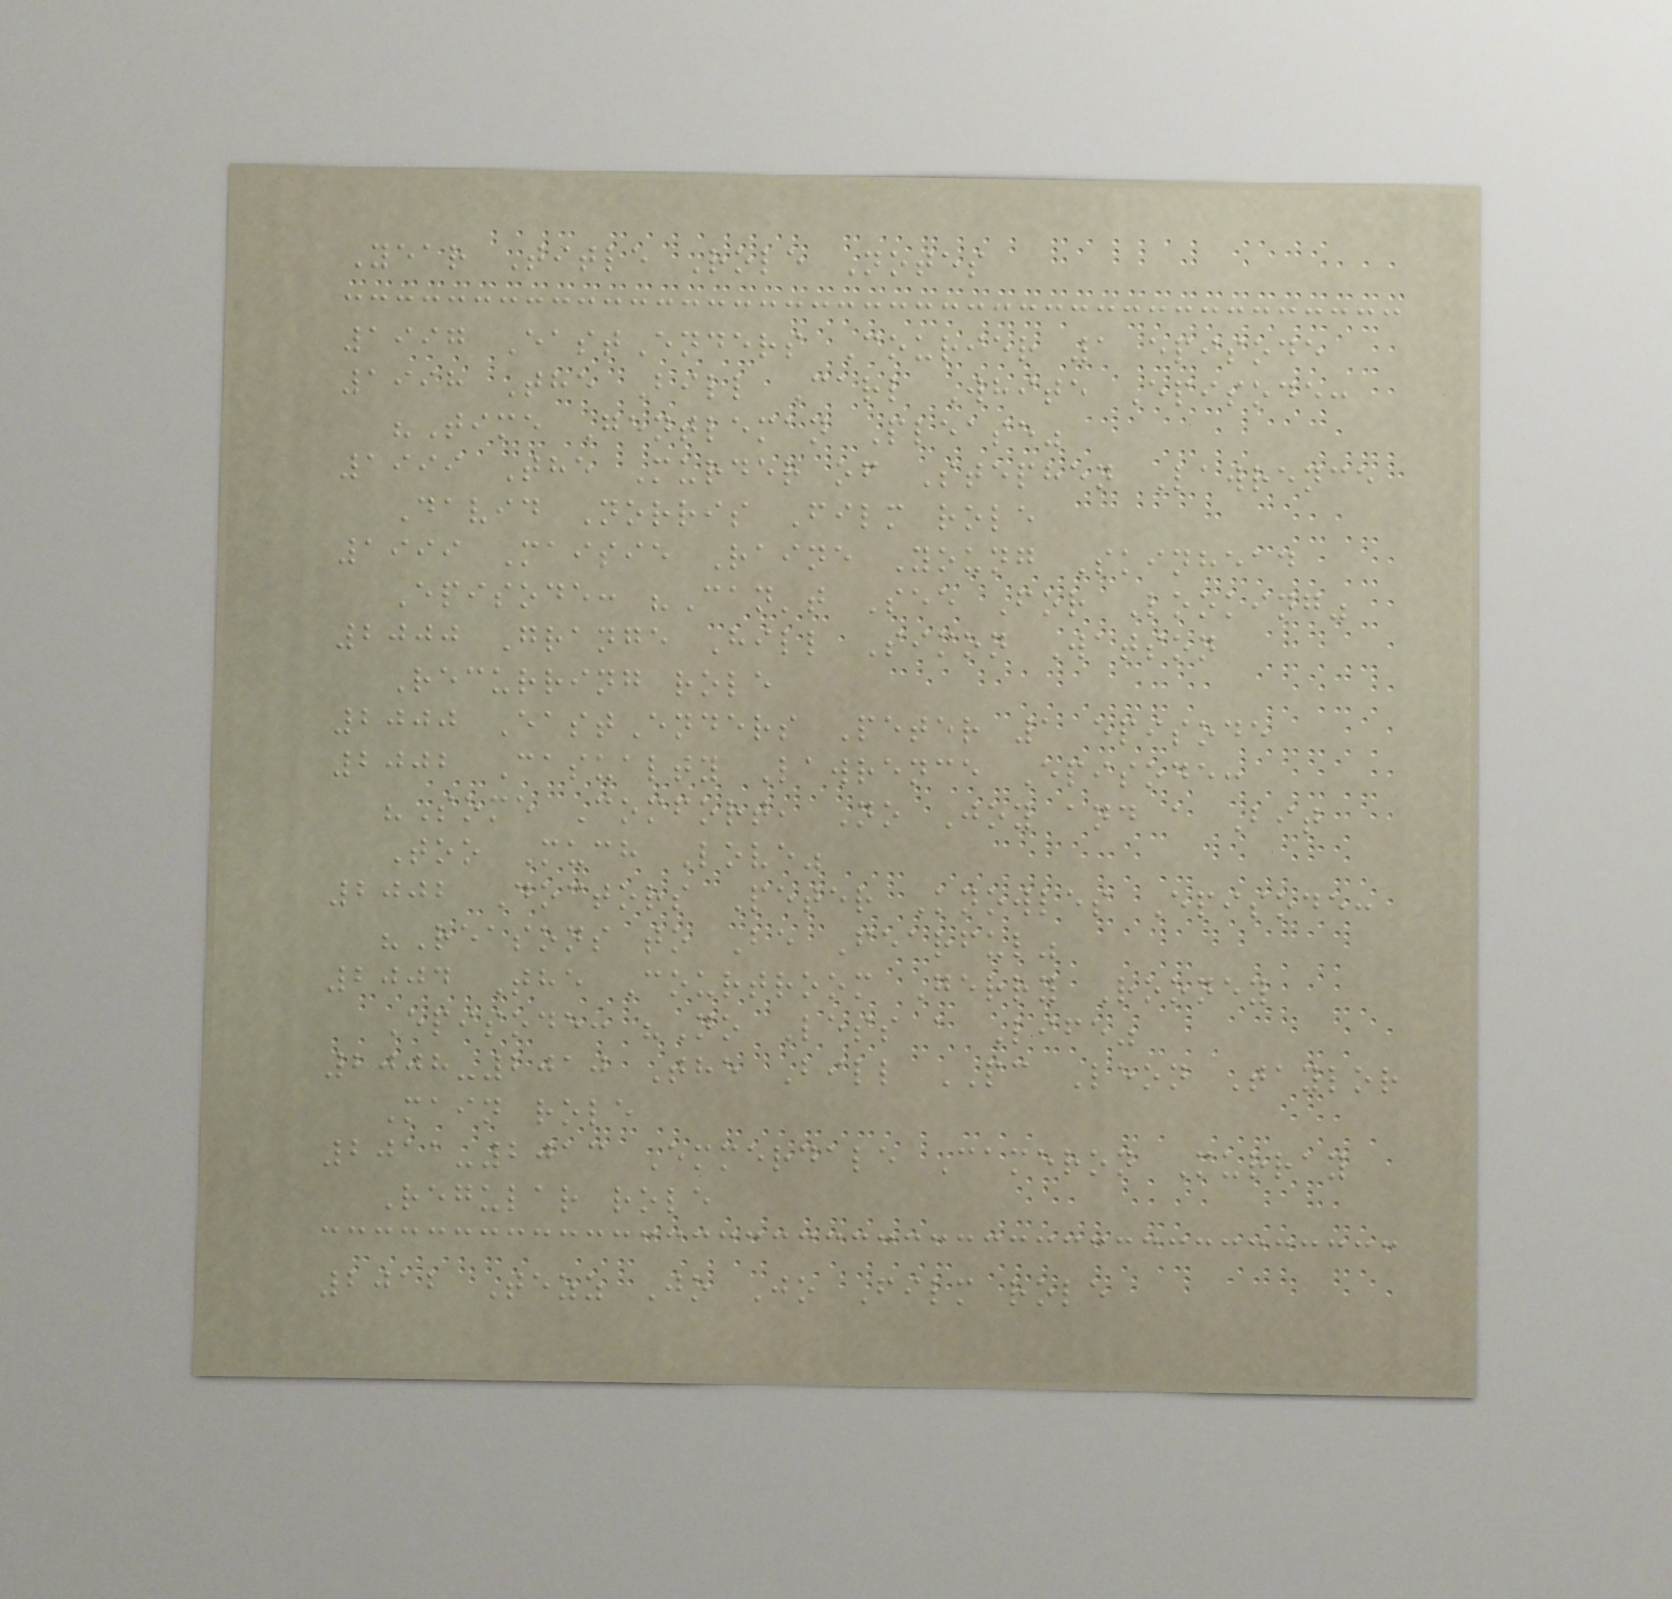Year Title Role Notes
1997 EastEnders Courier 1 episode
1998 The Bill Carl White Episode:
"Time Gentleman Please"
1999 The Murder of Stephen Lawrence
David Norris Film role
1999 Maisie Raine Young Skinhead
Episode: "Can't See For Looking"
2000 Grange Hill Simon Watson
Recurring role
2000 EastEnders Peter 1 episode
2002 Casualty Lawrence Episode:
"Some Comfort, No Joy and a Bit
Too Much Love"
2002 Doctors Peter Knowles Episode:
"Reasons to Be Fearful"
2004 The Courtroom Gerry Rooney
Episode: "No Less a Life"
2008-2010 The Bill PC Leon Taylor
Main role
2011-2013 Emmerdale Cameron Murray
Regular role
2012 Tezz Jo Jo Film role
